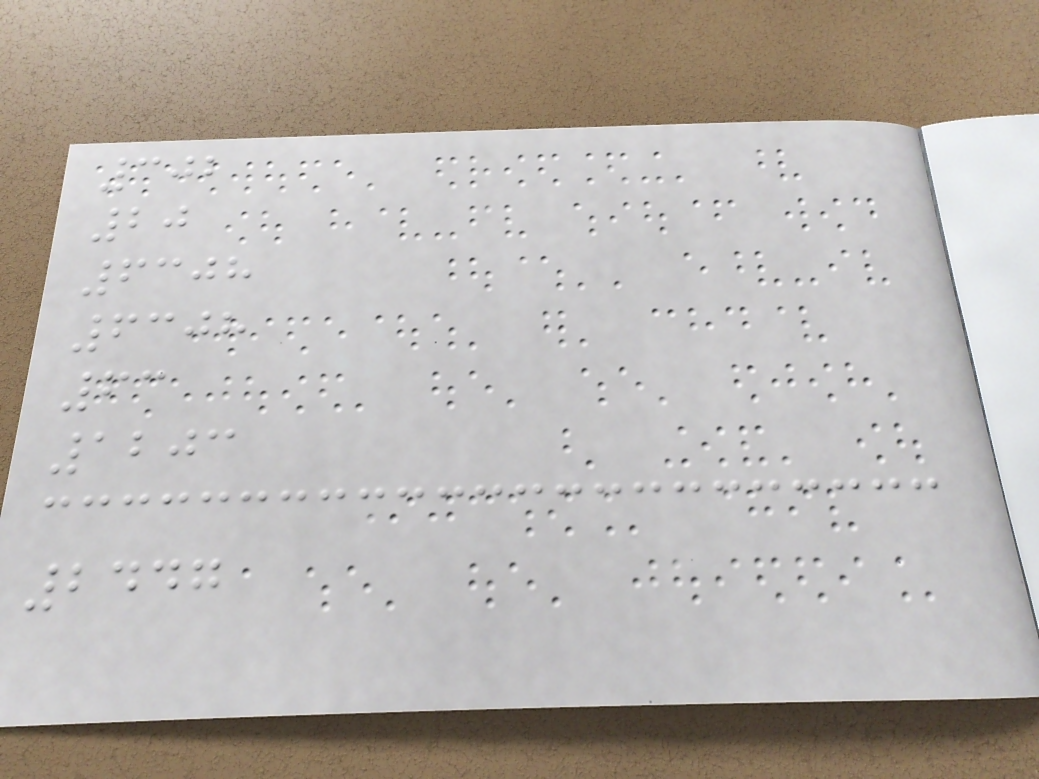302
20
6308
6308
63
1203
2447
